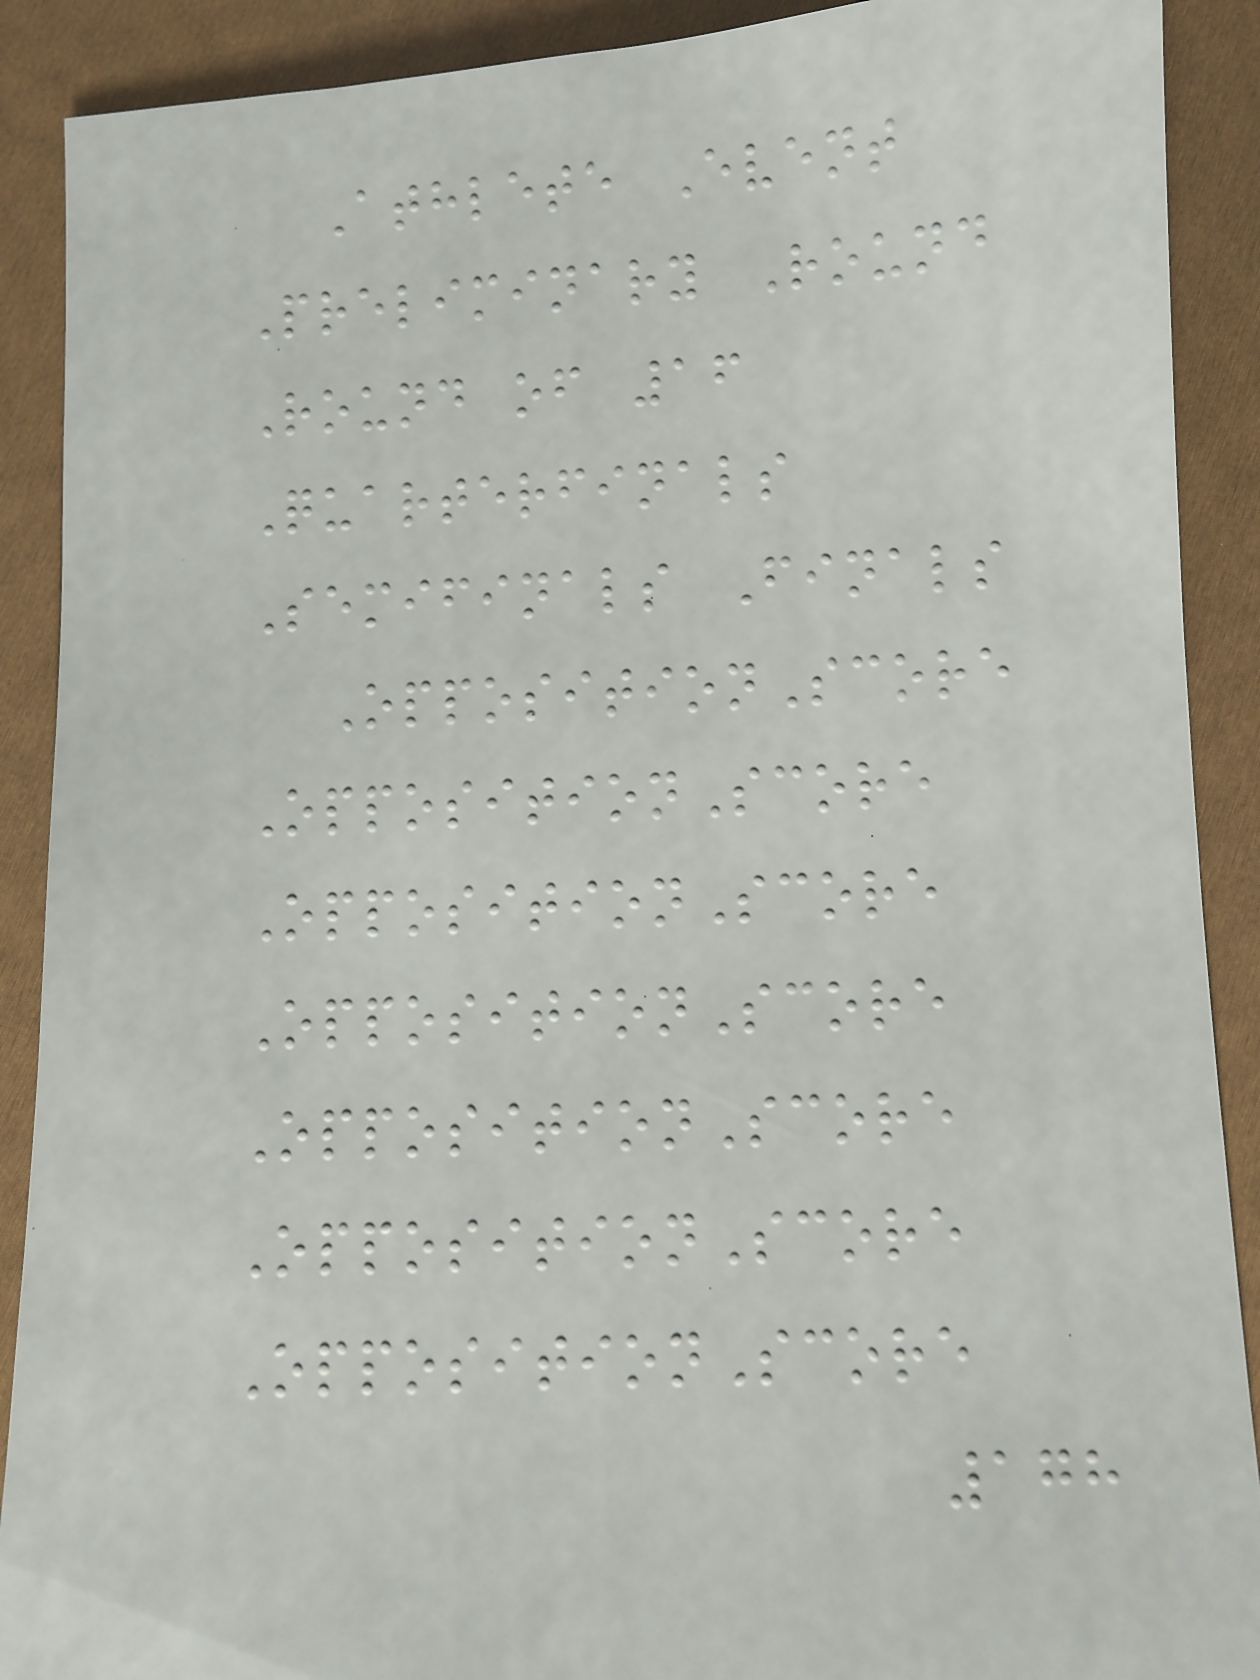Athlete Event
Preliminary Round
Round of 16
Quarterfinals
Semifinals Finals
OppositionScore
OppositionScore
OppositionScore
OppositionScore
OppositionScore
OppositionScore
OppositionScore
178
